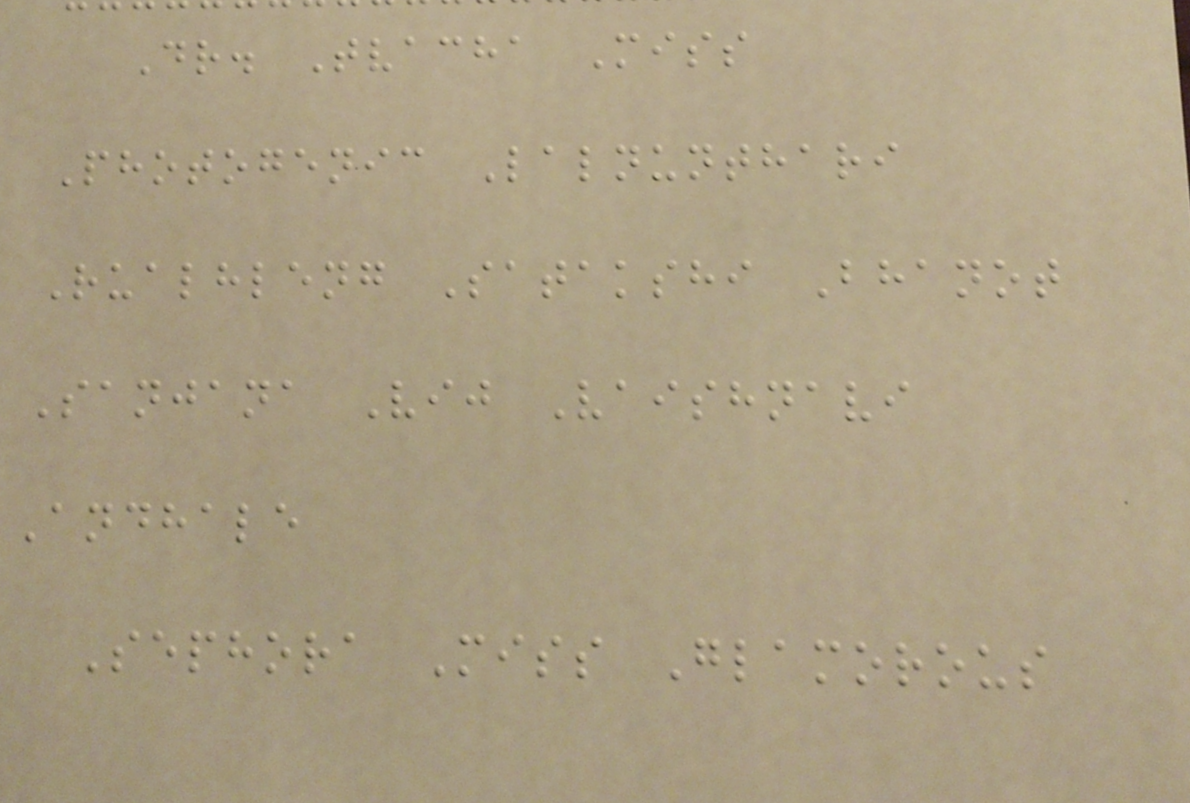Dr. Tvacha Miss
Photogenic Lalnunthari
Rualhleng Satakshi Bhanot
Sanjana Vij Vaishnavi
Andhale
Sephora Miss Glamorous
